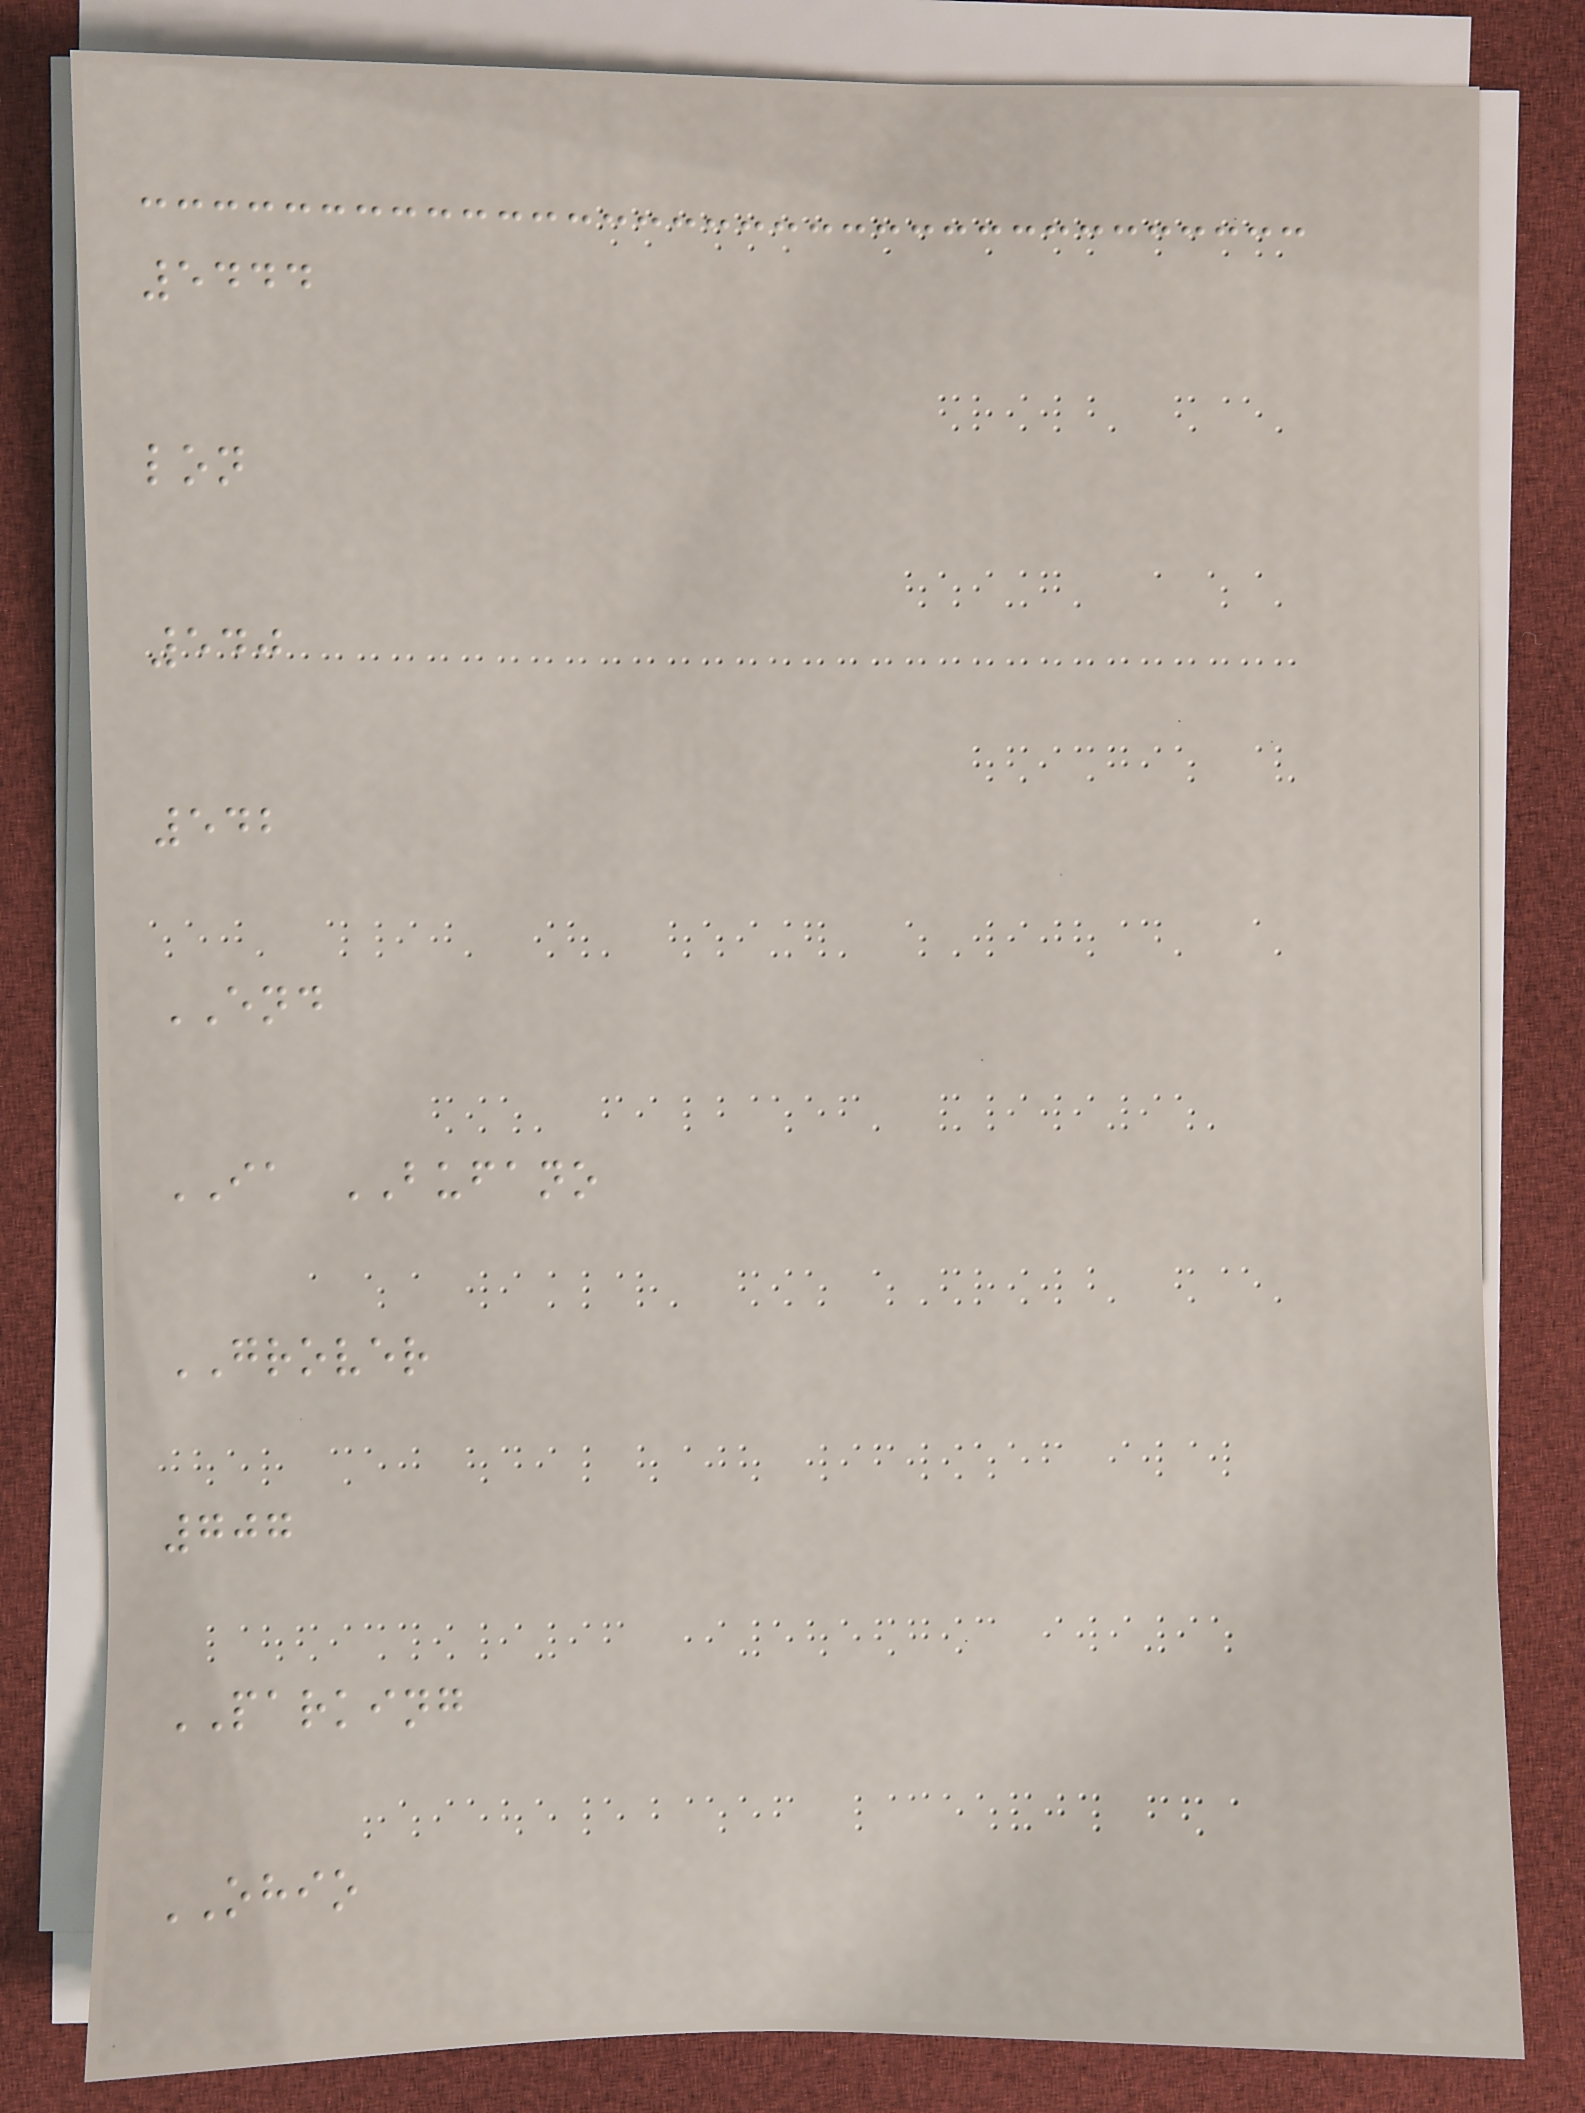5444
lon
540
542
END
IA BUFANO
GROVER
707
PARKING
OHIO
